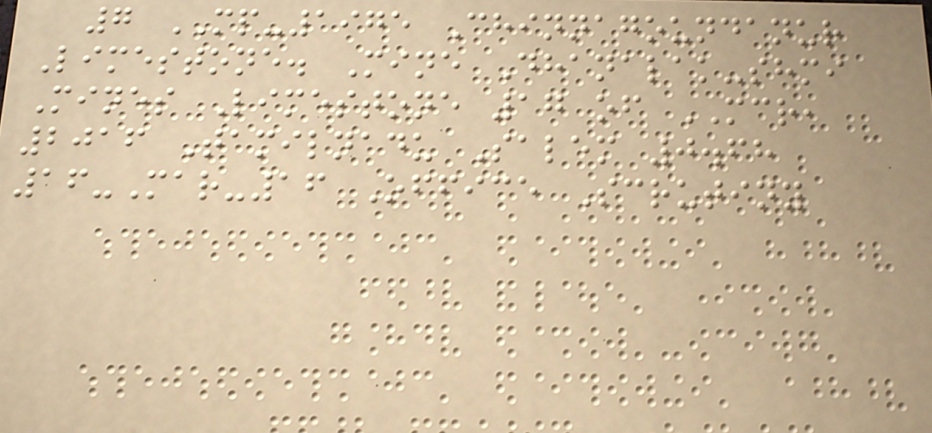7 MP-1975 Chinnagoundanur
Limestone. Mine Dhanalak-shmi
Mines Limestone 17 of MCR,
2016 Tamilnadu Salem 0.68
16-Mar-16 Office Scrutiny
